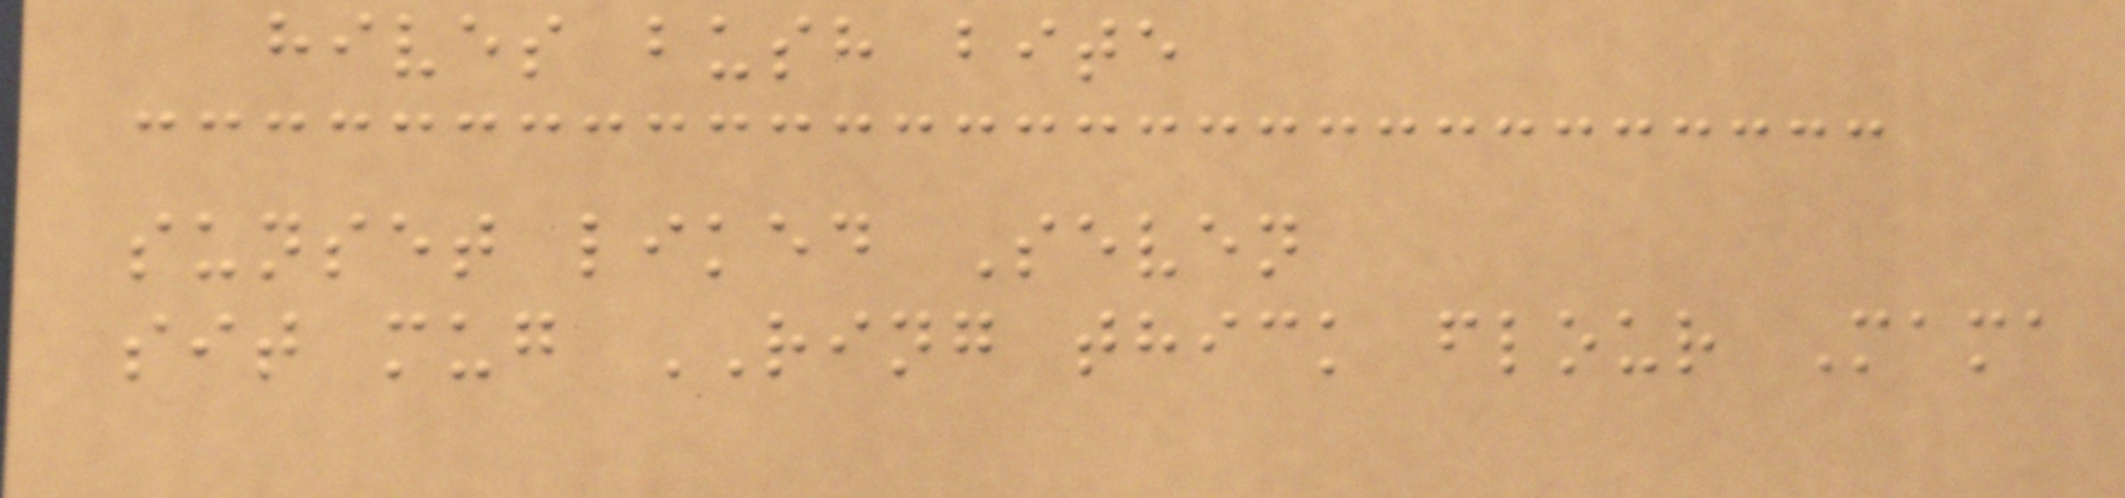hives bush bite
sunset liked Seven
sit mug RING thick flour Mama
